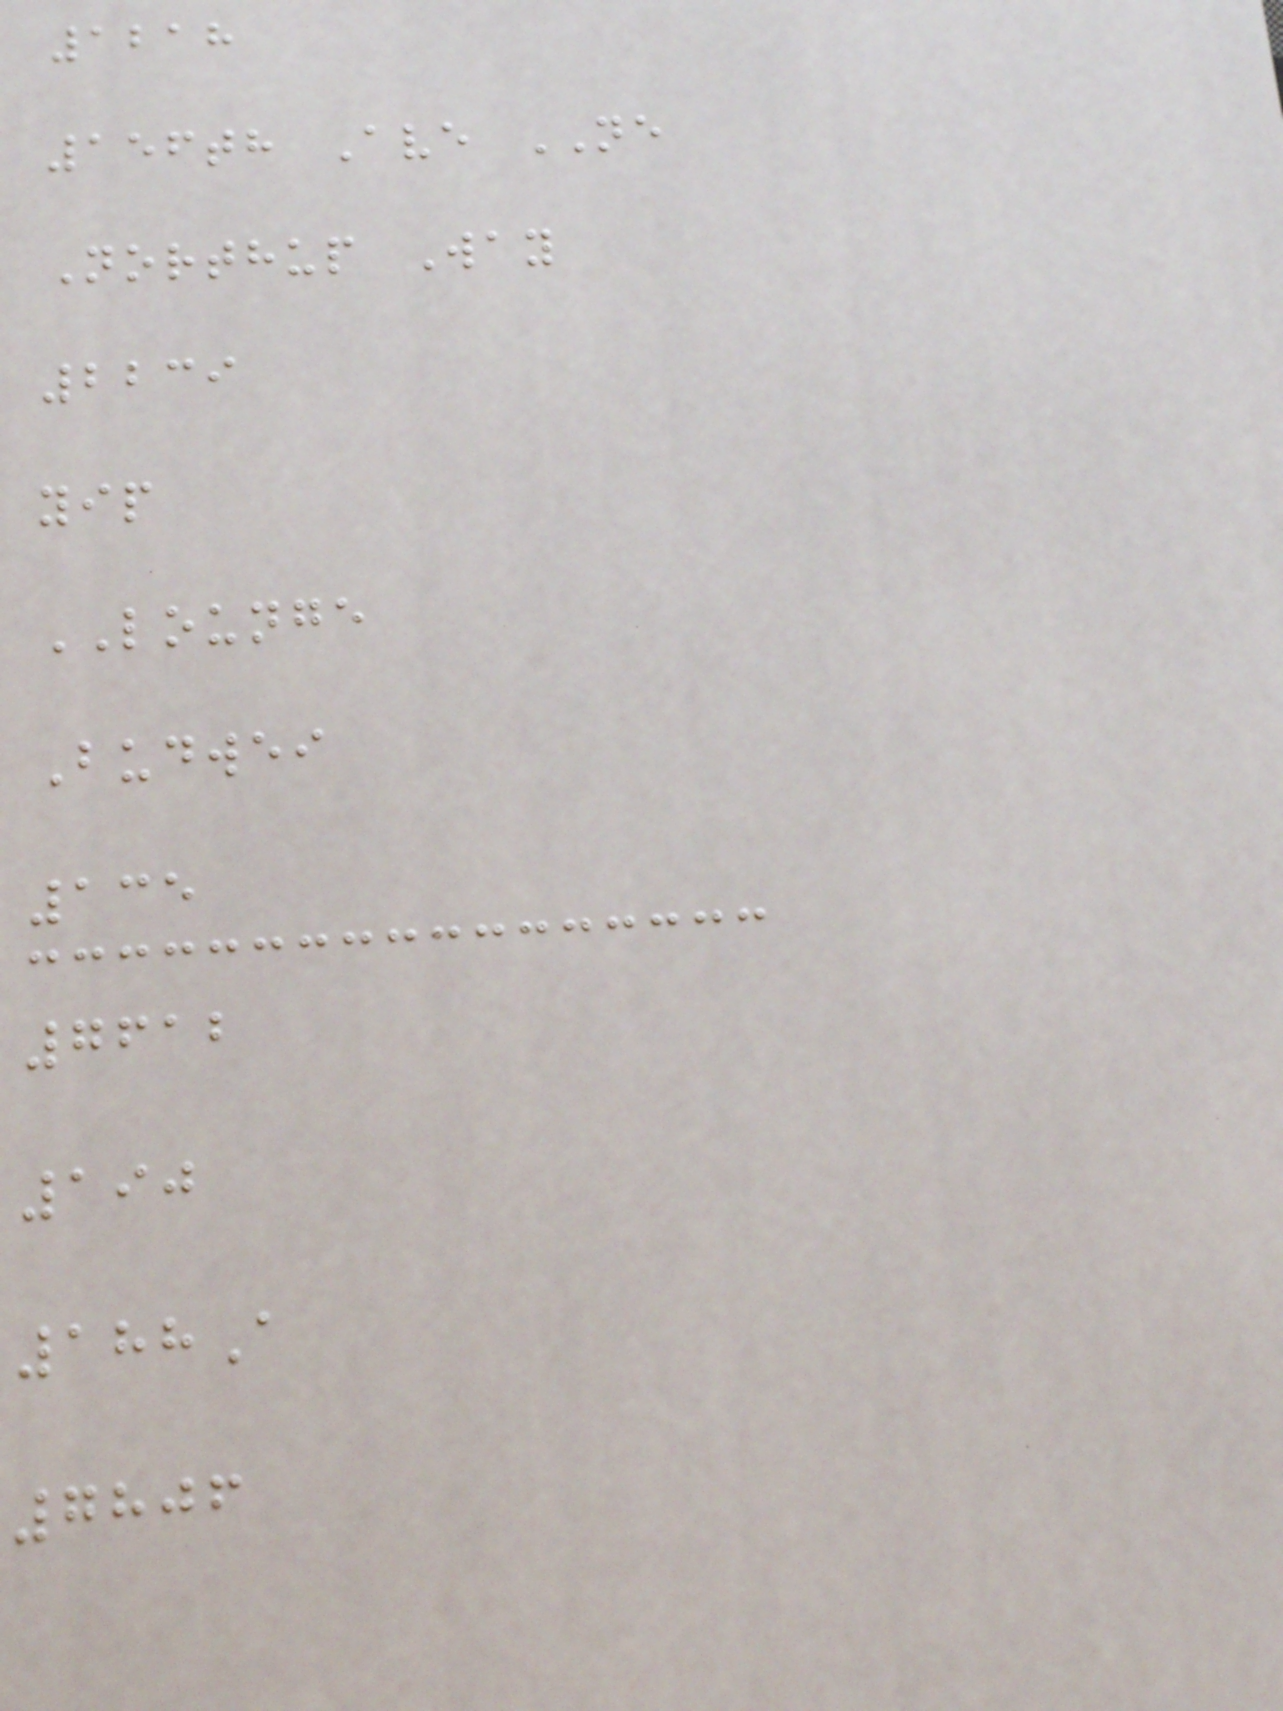1218
156th Ave NE
Northup Way
2239
yip
LOUNGE
Budwei
135
7612
190
188A
7806
